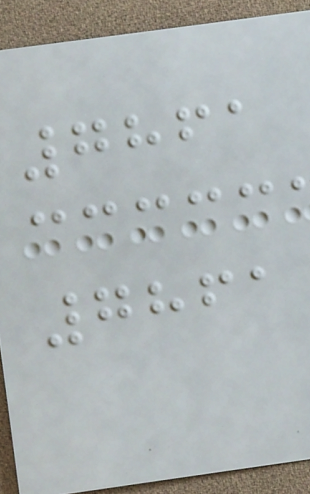7861
7861
